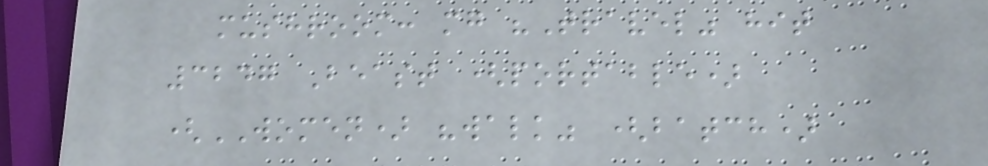mushroom: mg "Travel" hit
3247 Beast (portable)
(WOMEN) "walk" (batch)
